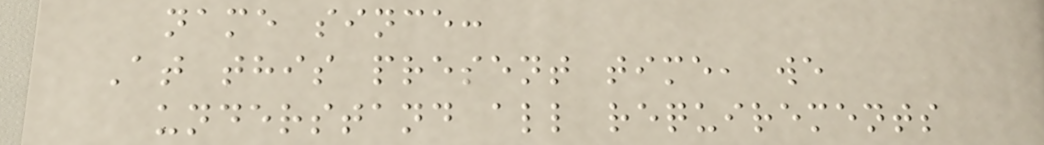name since:
At this present time, we
understand all requirements
